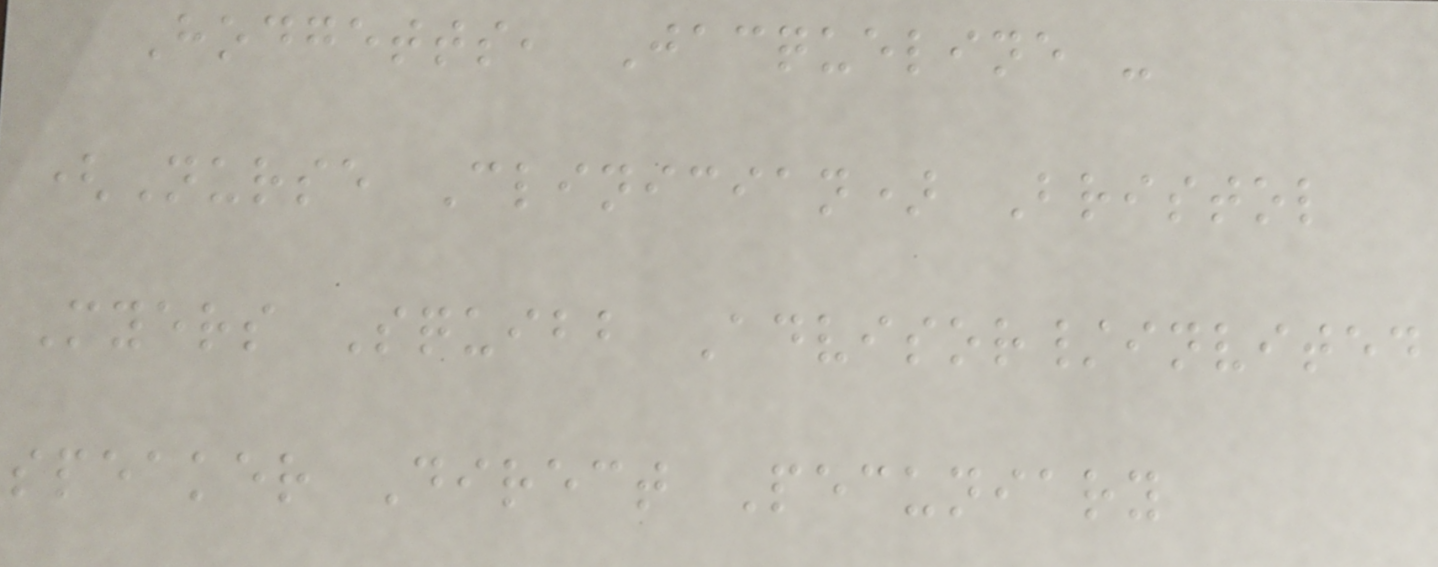Hodgetts, Jacqueline -
(Nurse Clinician) Bristol
Myers Squibb Advisor/invited
speaker Direct Pecuniary
